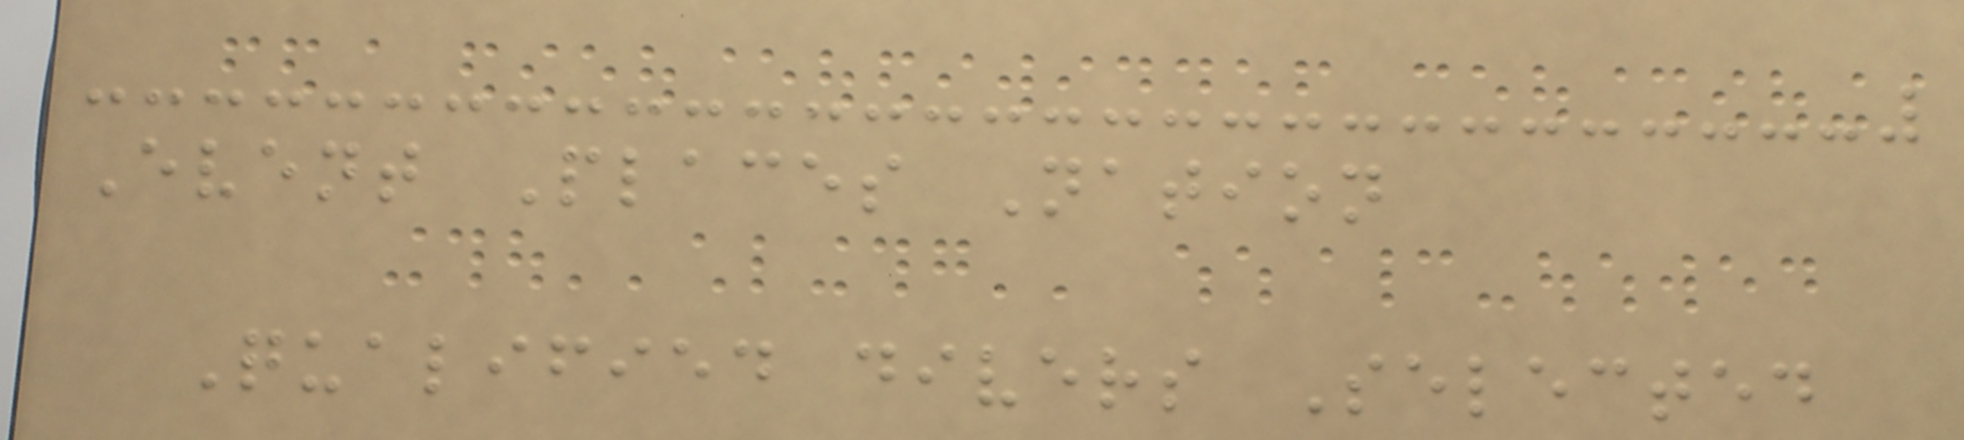Event Places Nation
Qualified divers Selected
